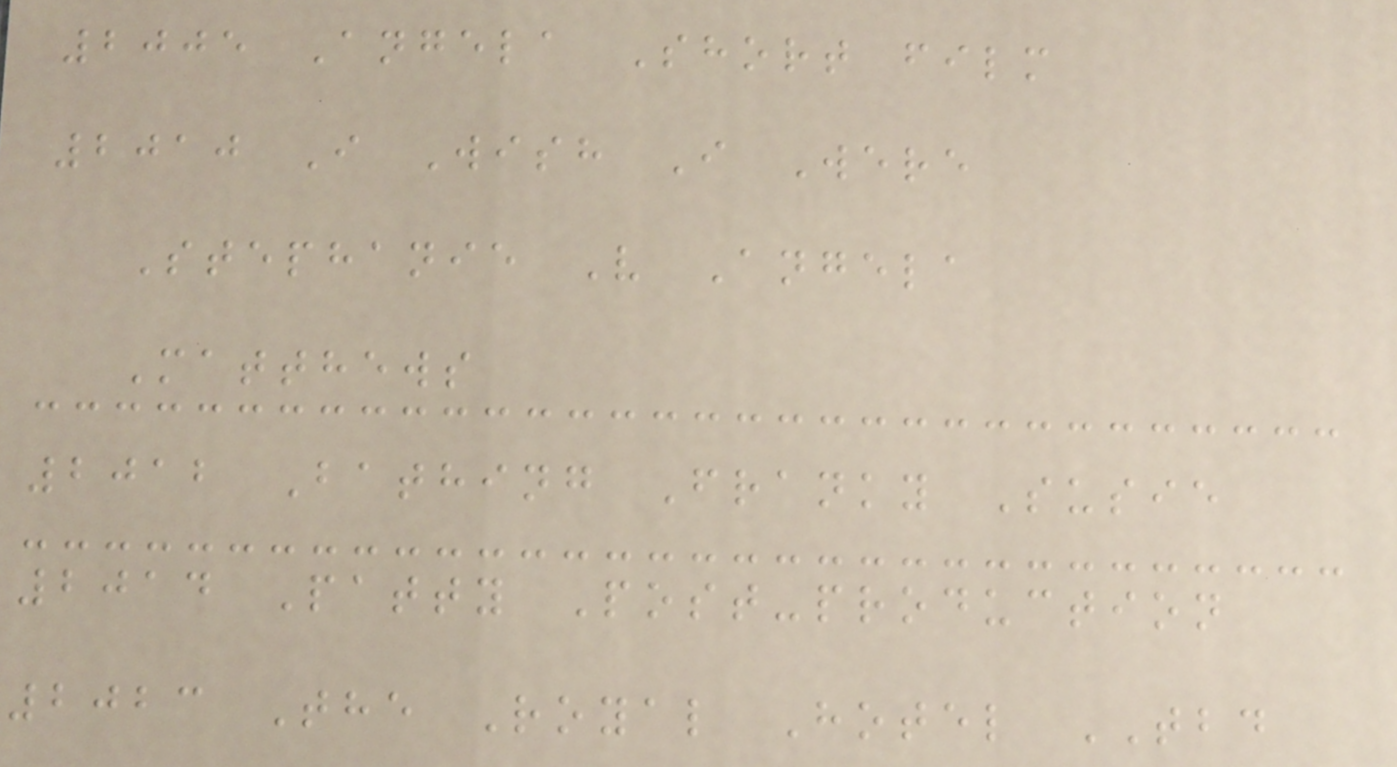2005 Angela Short film
2010 I Wish I Were
Stephanie V Angela
Matthews
2012 Bathing Franky Susie
2014 Patty Post-production
2023 The Royal Hotel TBD
